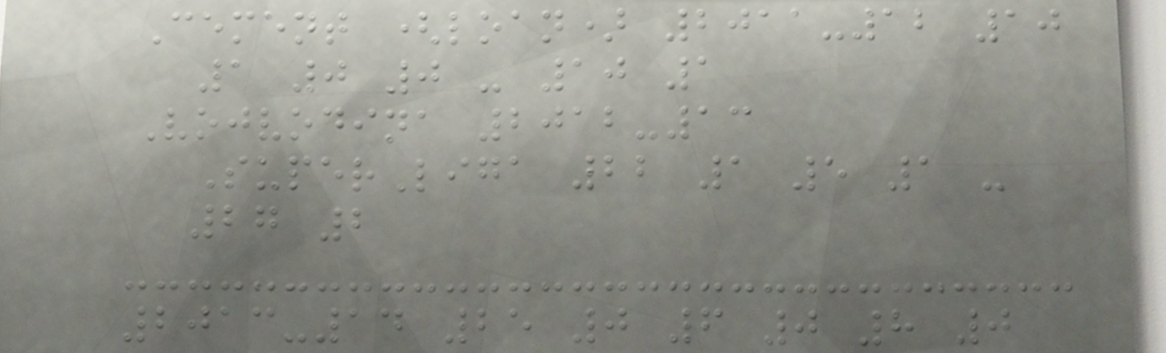Cement (loan) 2011-12 10
1 0 0 - 10 1
Vojvodina 2012-13
SuperLiga 22 1 5 1 -
27 2
2013-14 25 0 6 0 8 0
